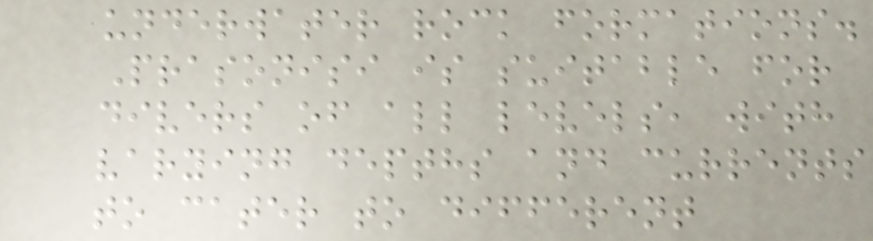underwater rock formations.
Prasonisi is suitable for
divers of all levels, with
varying depths and currents
to cater to different
